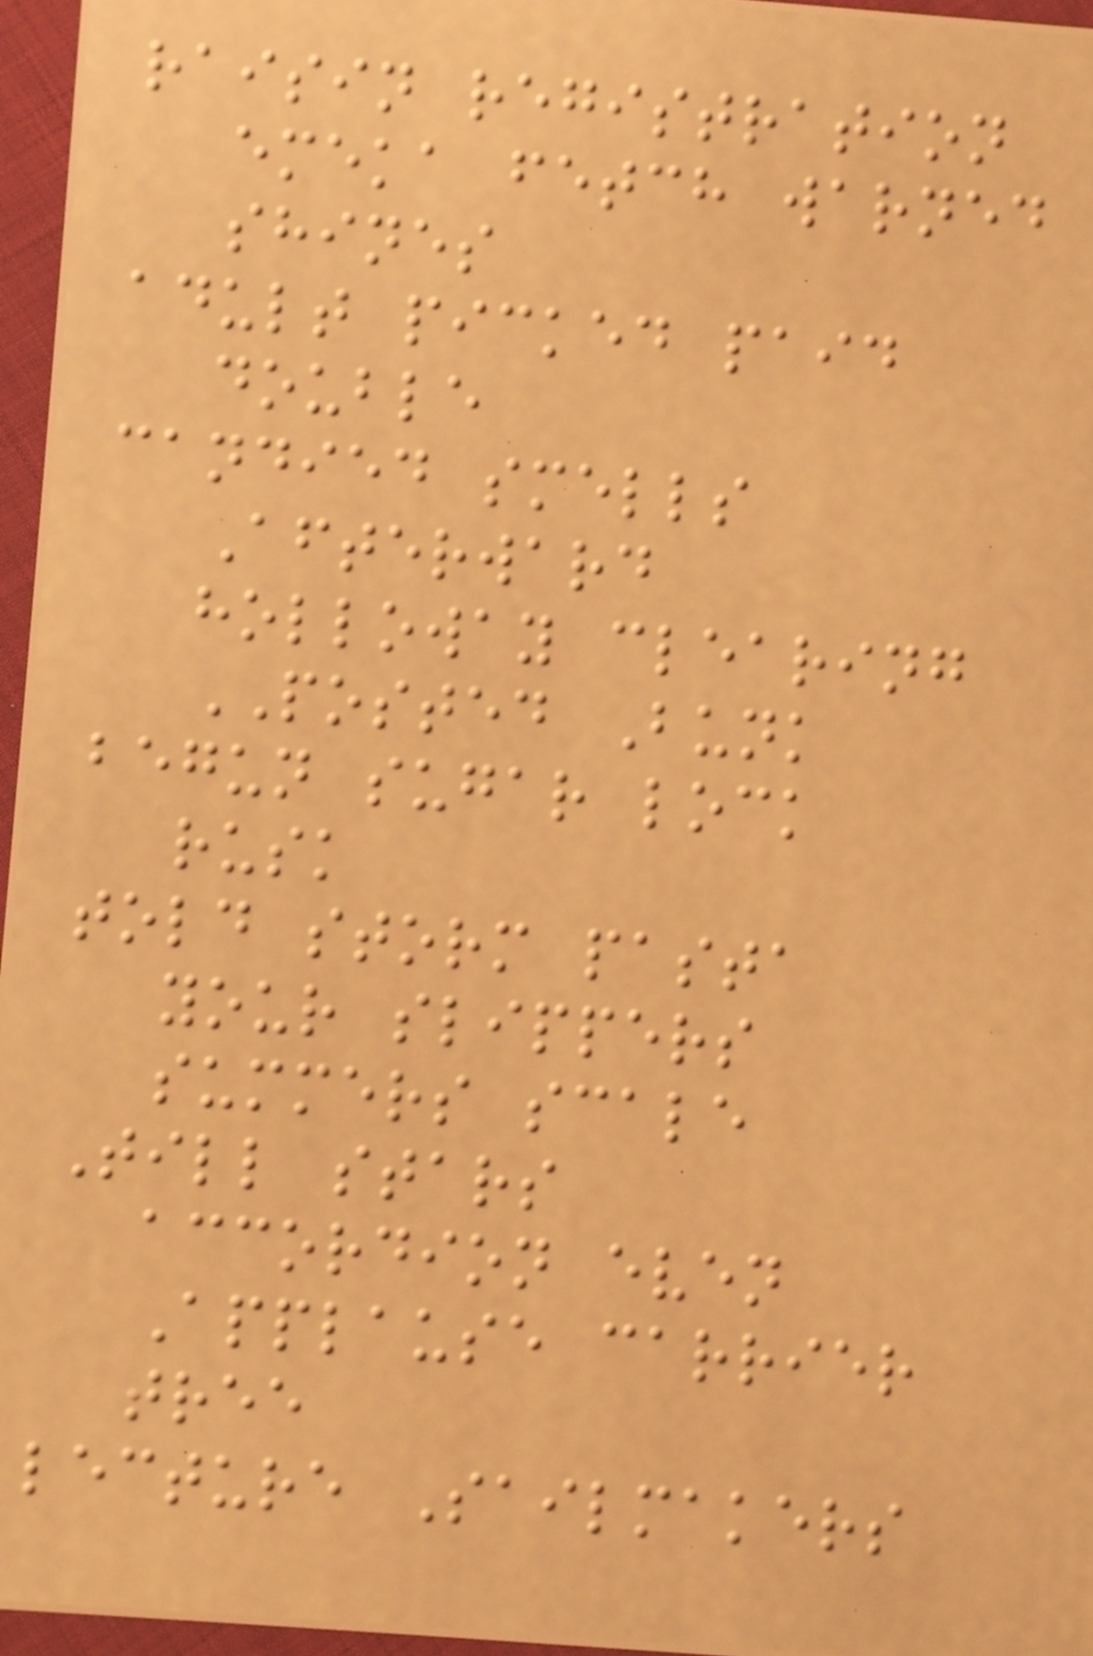raisin registration
emeka fetch warned
shines
adult picked paid
double
candied smells
Afterward
holloway clearing
POSTED Bunk
begun sugar lock
rusk
told storm pasta
your slippers
summers scale
Till stars
accordion even
Applause carrier
tree
lecture Sailmakers
